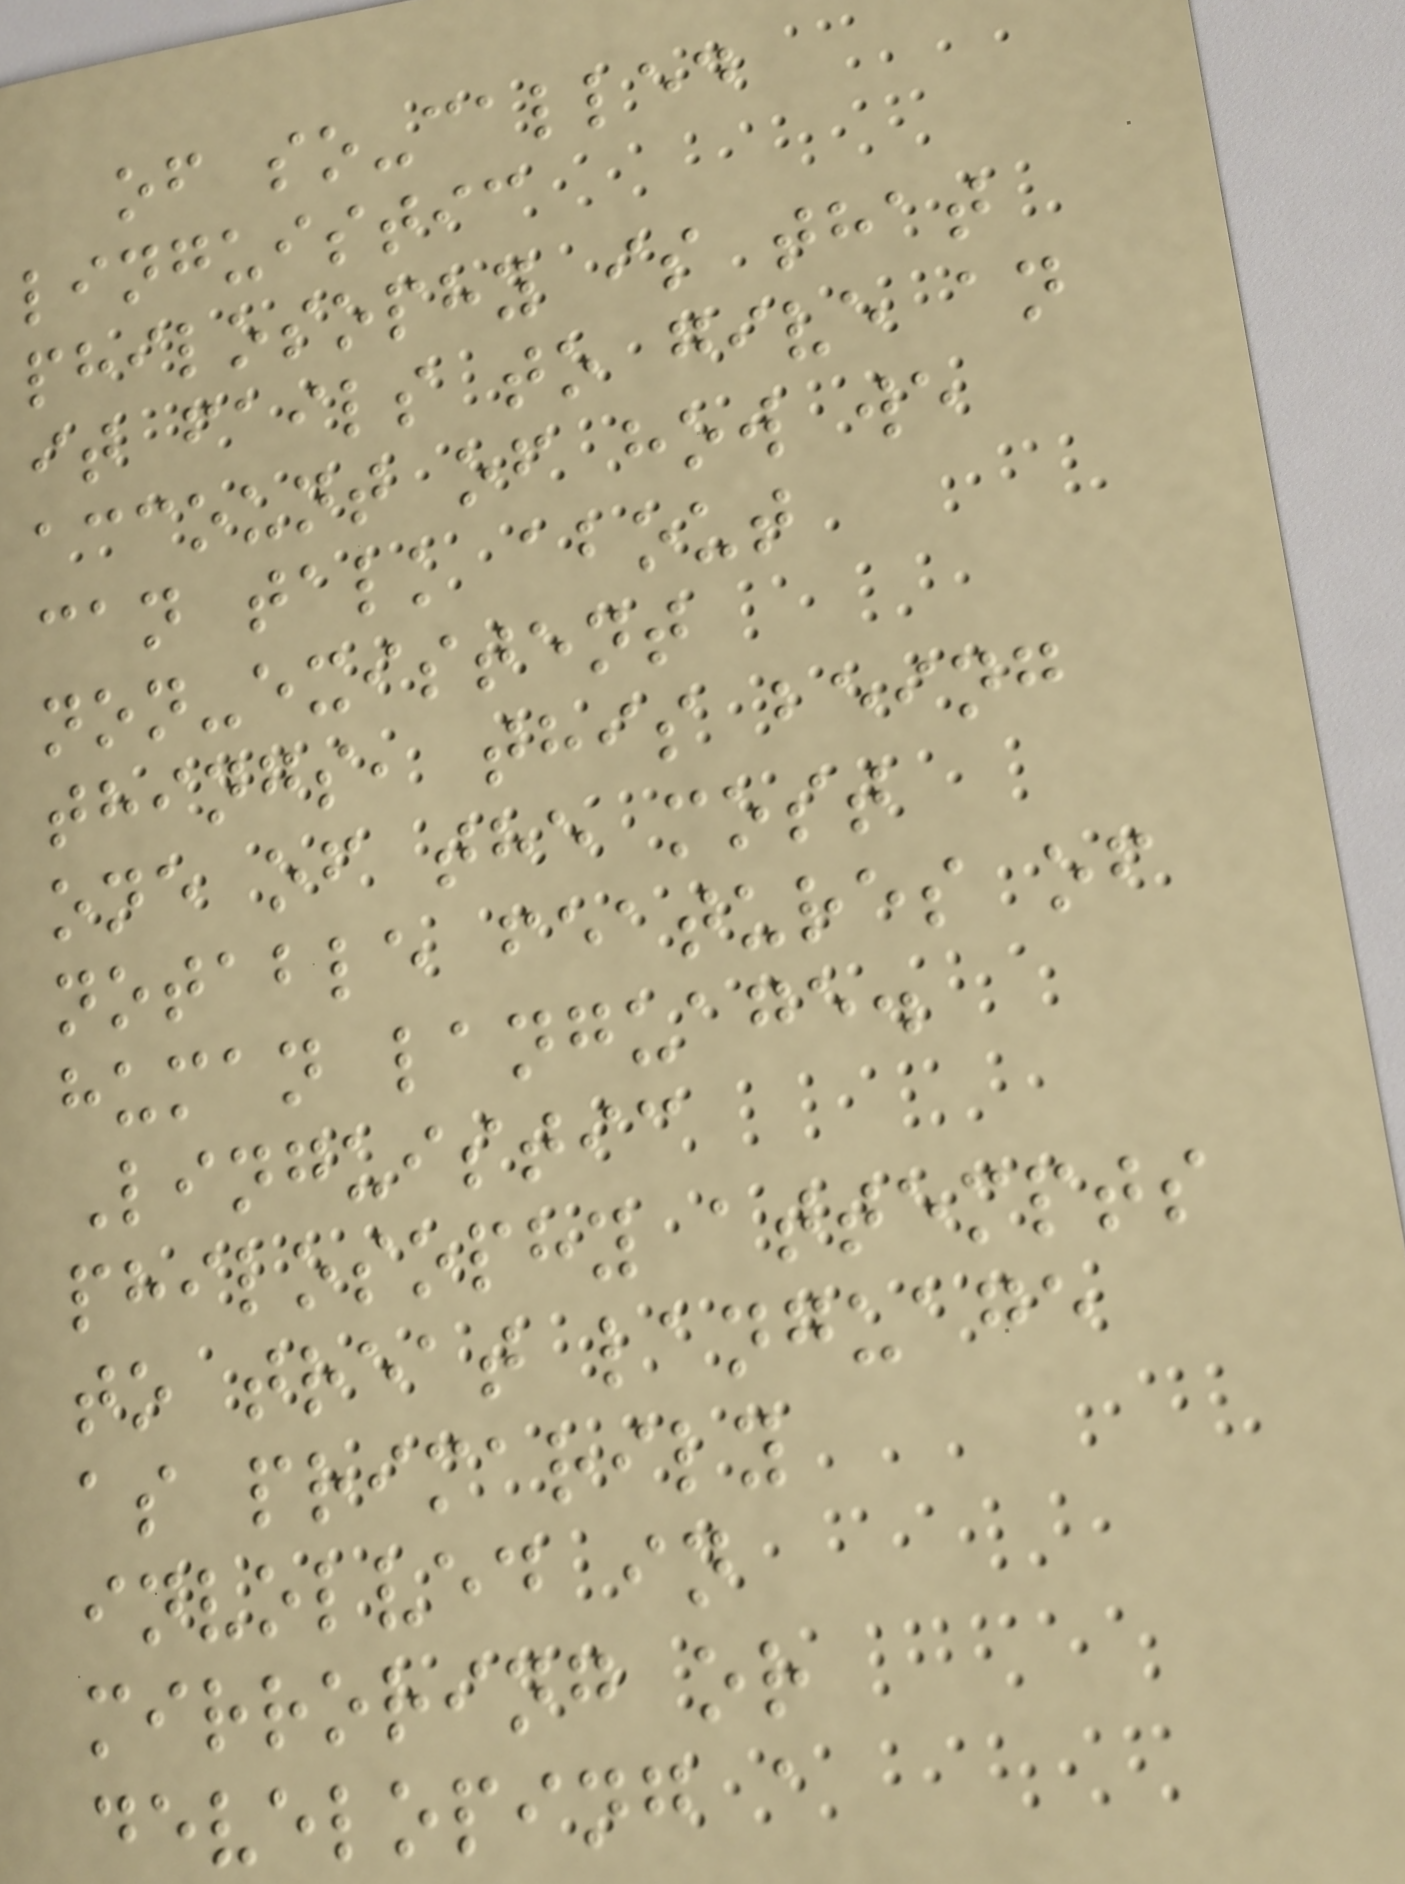of so-called
linguistic
philosophy is that
it fails to give an
account of how we
can talk about
non-existent
things, this being
one of the most
notable features of
human language.
Linguistic
philosophy attempts
to treat language
as primarily
involved in
mirroring or
developing a
